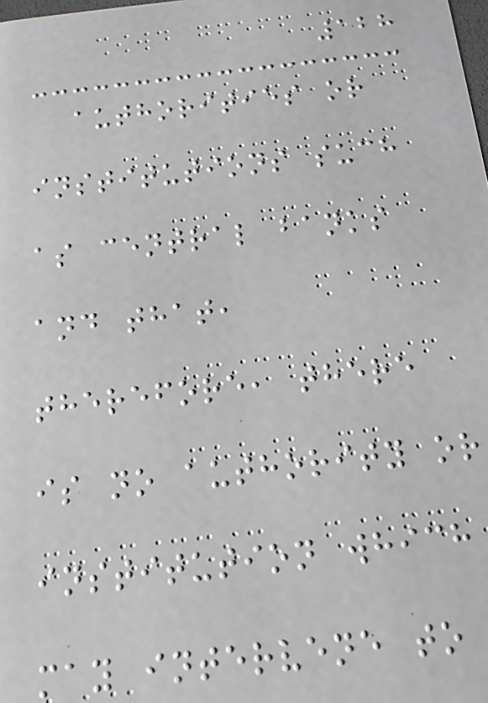128
authorities or
institutions such
as central banks
and that,
therefore, there
is no authority or
institution which
may intervene to
